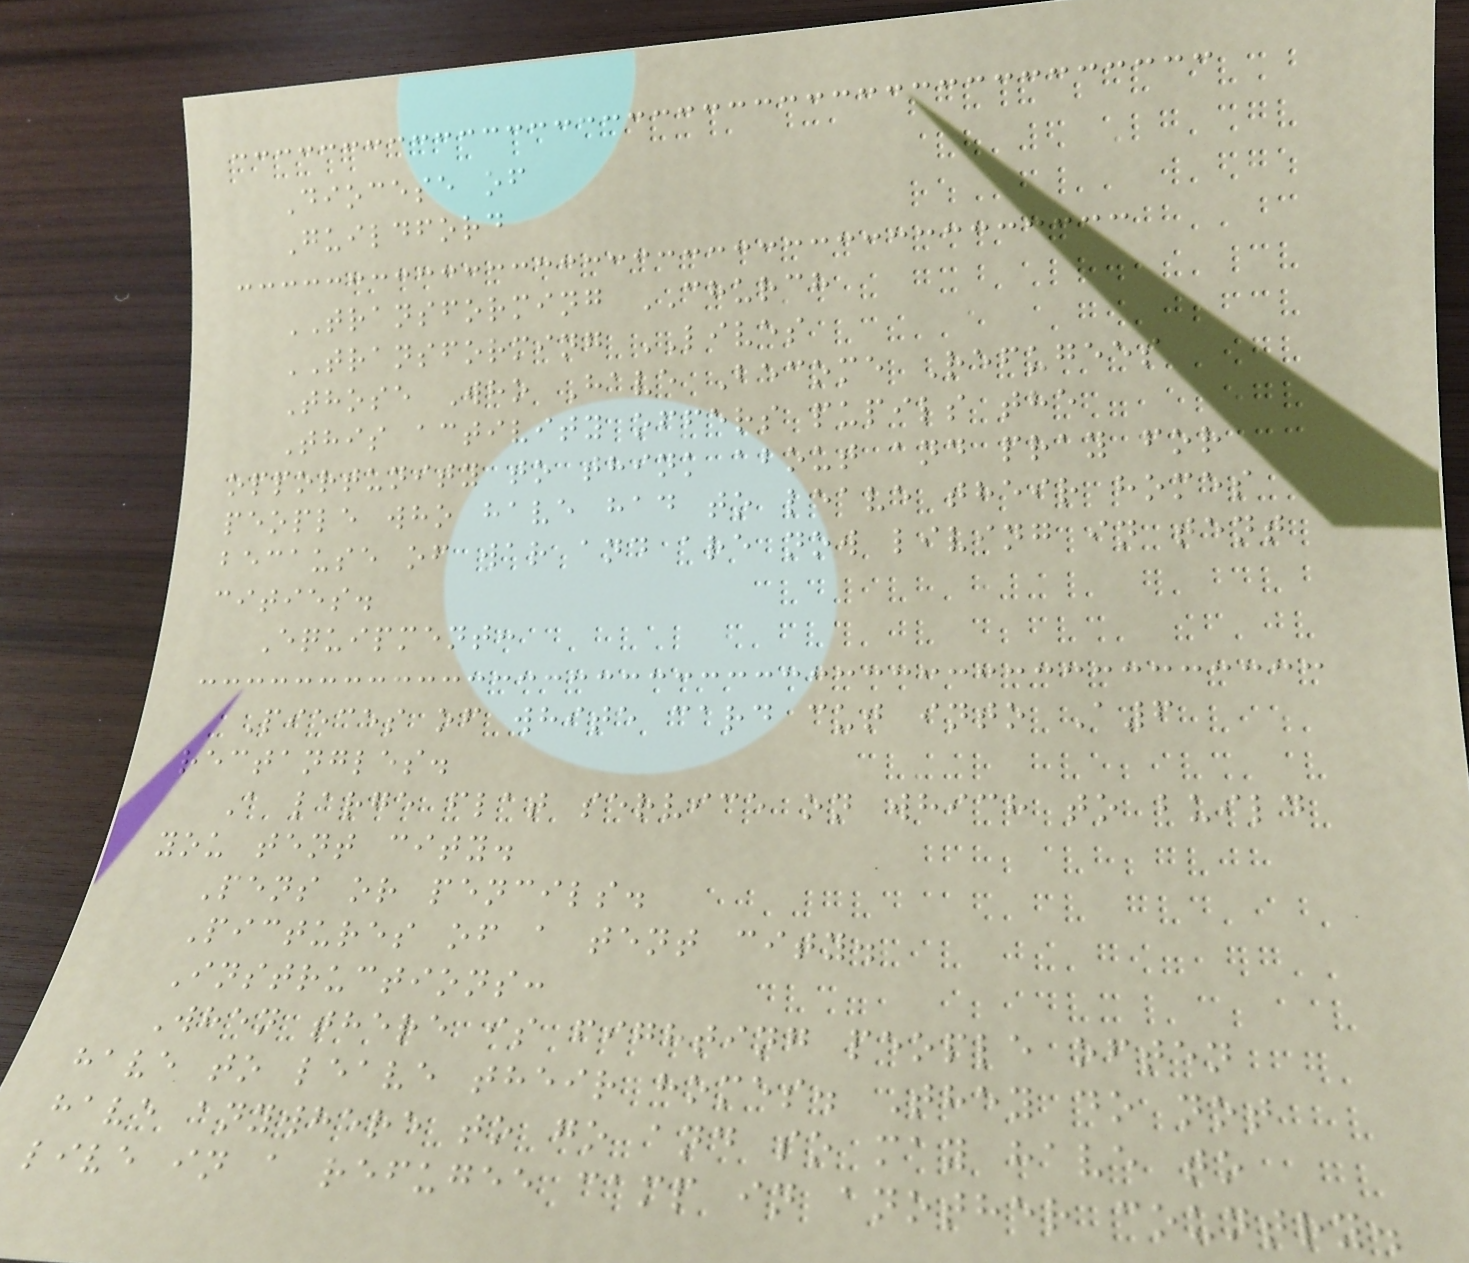Diocese of
Guildford
TRANSFORMING CHURCH
TRANSFORMING LIVES
Those Who Have Become Refugees
This activity offers pupils the
opportunity to think about and pray for
people who have had to leave their homes
because of war and are now living in tent
cities.
Equipment:
Pieces of white card cut into A6
rectangles.
A large flat service on which to build
you tent city.
Pens or pencils.
Pictures of a tent city.
Instructions:
When there is fighting people often
have to leave their homes. They do not
have anywhere to go and so may have to
live in a refugee camp in another country.
